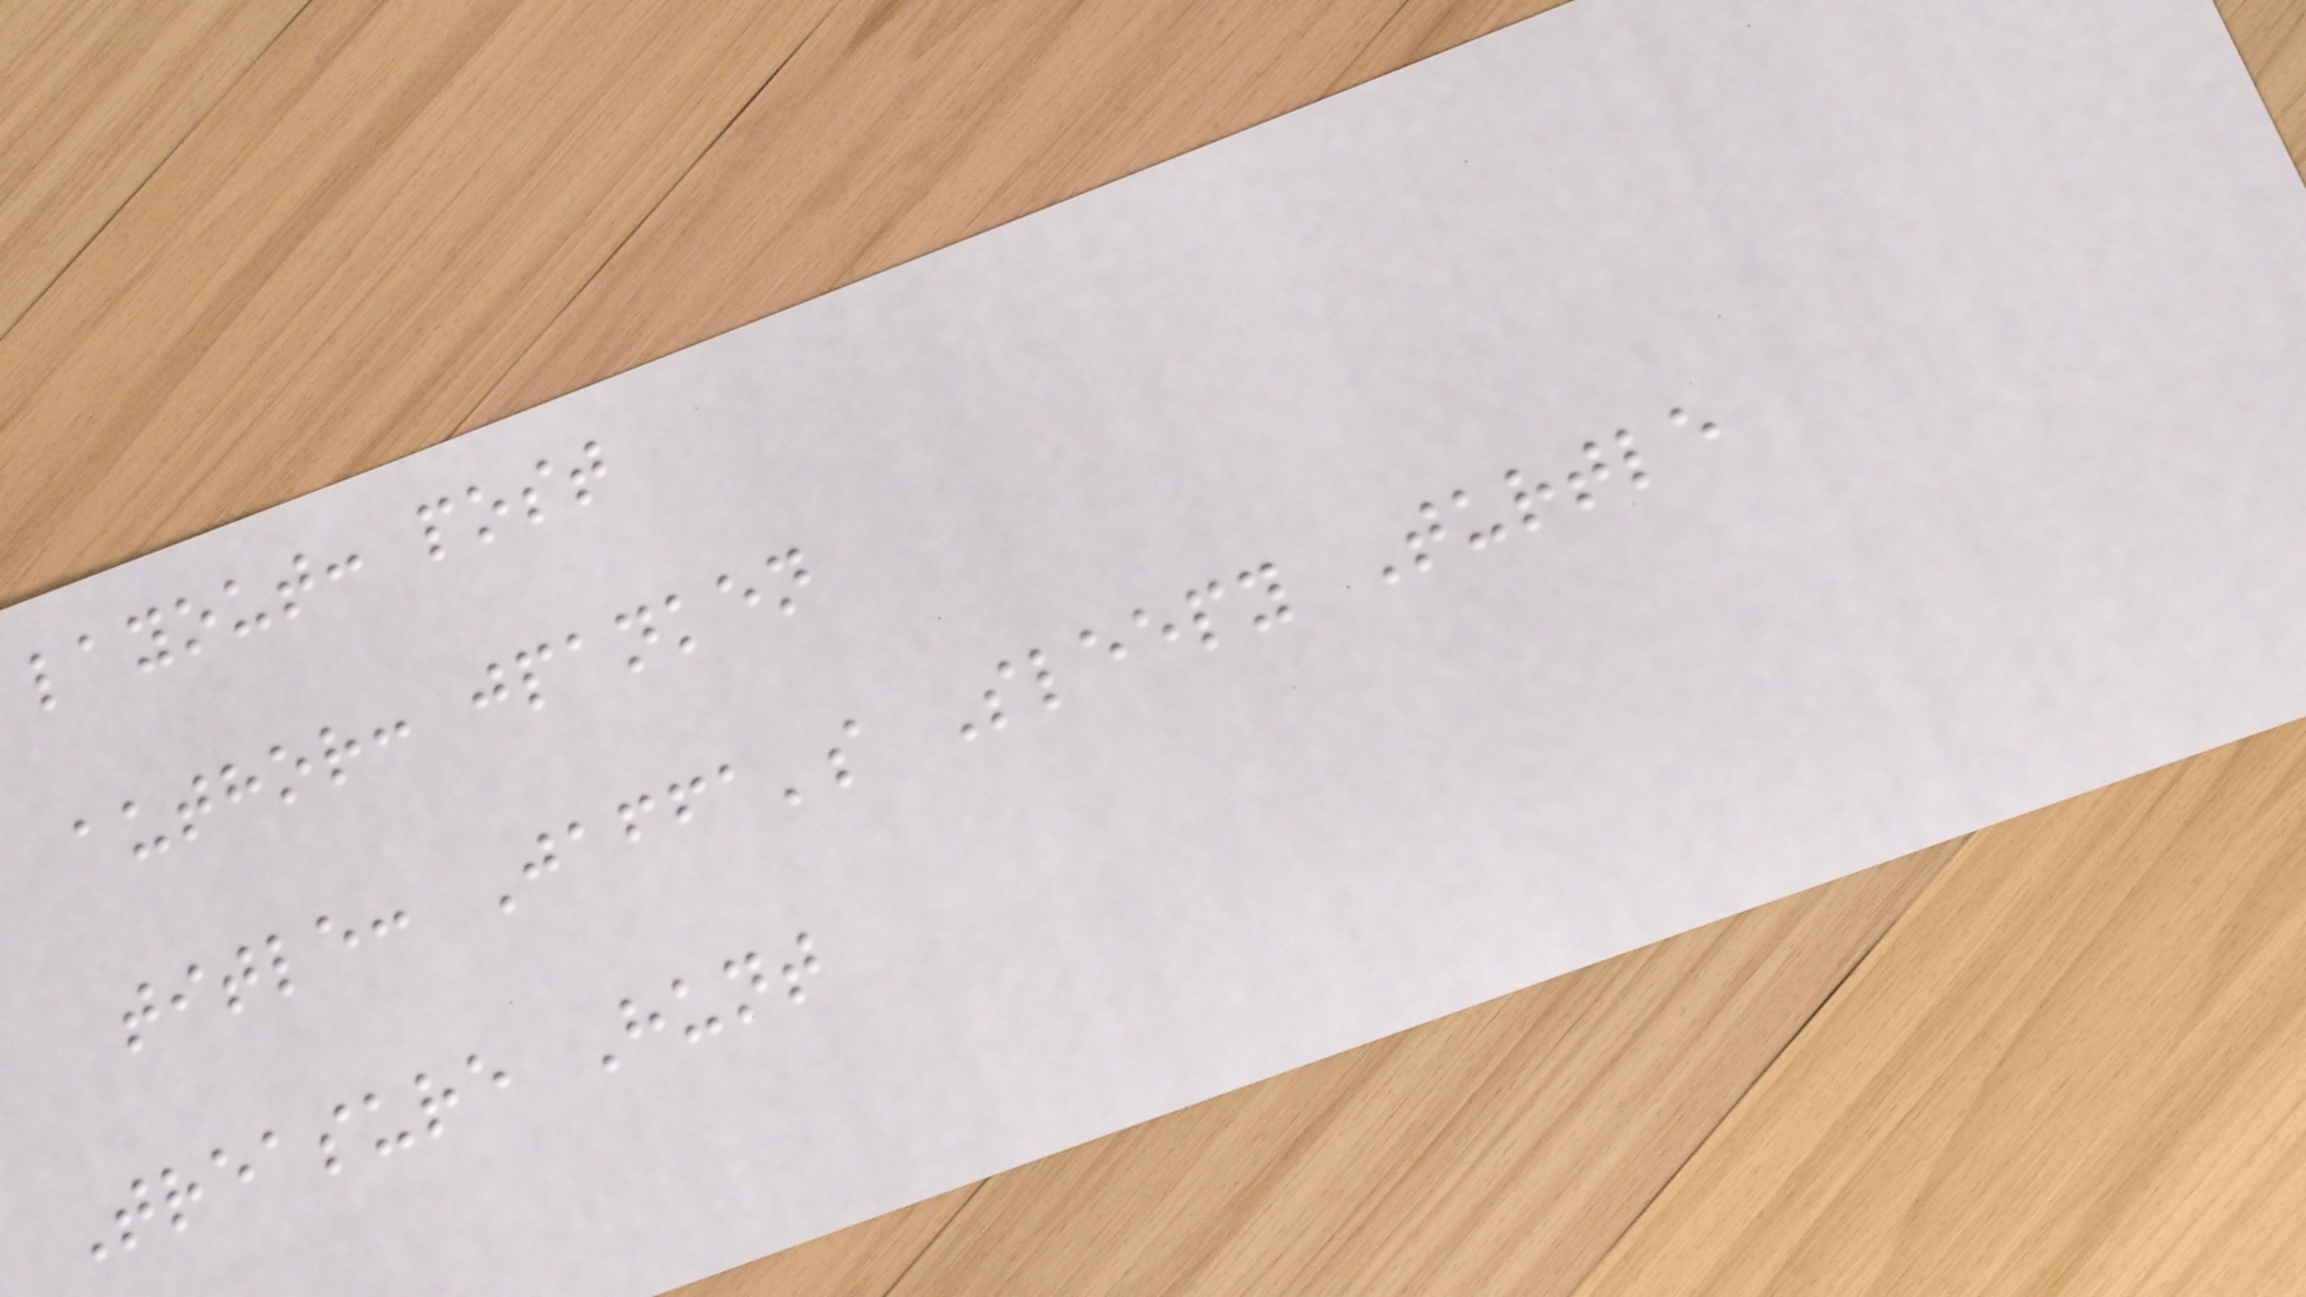layout: post
author: jpanken
title: Jaffa's Sleepy Turtle
Treasure Hunt
